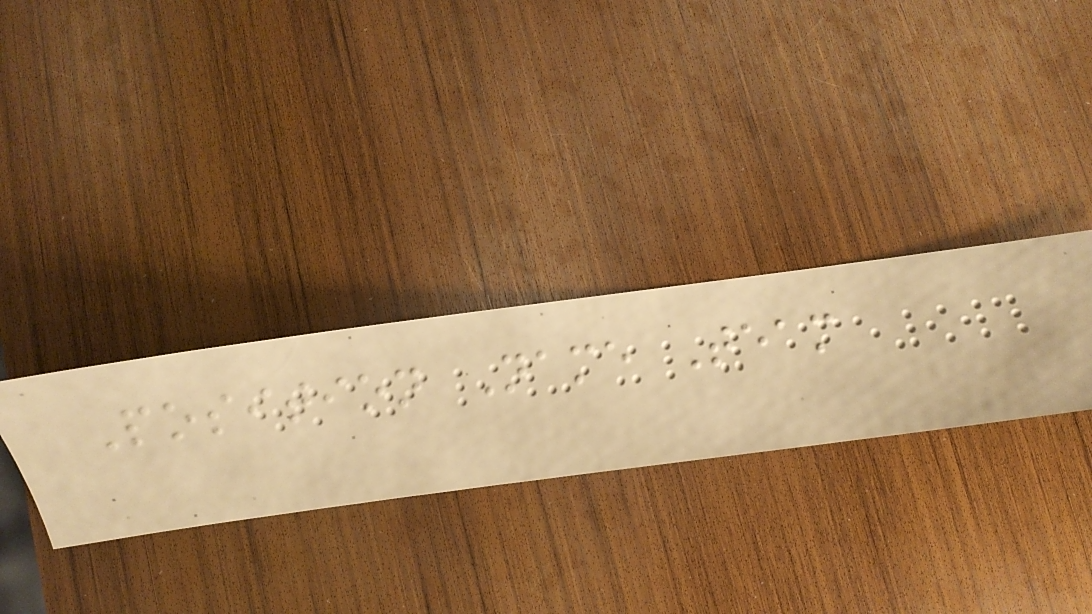Position Name Team
